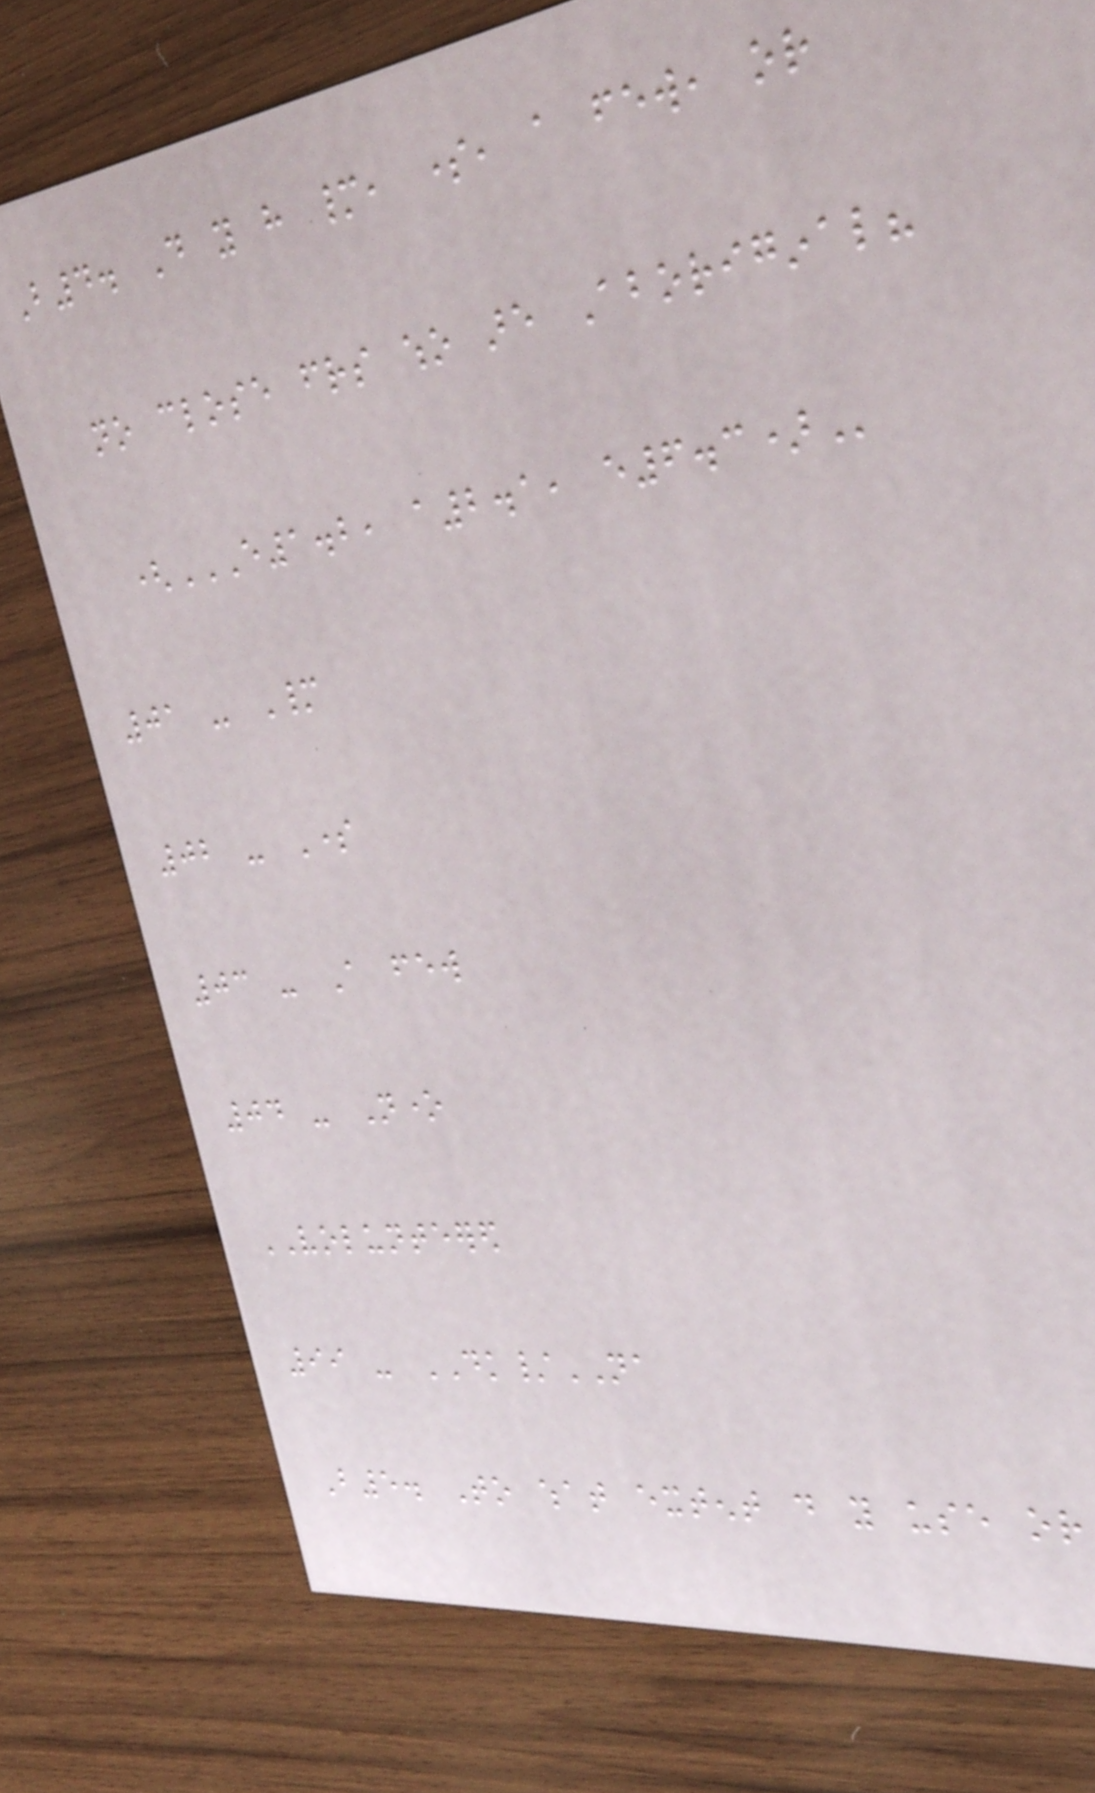B4. Do you have many, some, a few, or
no close friends who are Aboriginal?
(E1.2, A2.1, E6.3)
01 - Many
02 - Some
03 - A few
04 - None
VOLUNTEERED
99 - DK/NA
B5. To what extent do you use or
